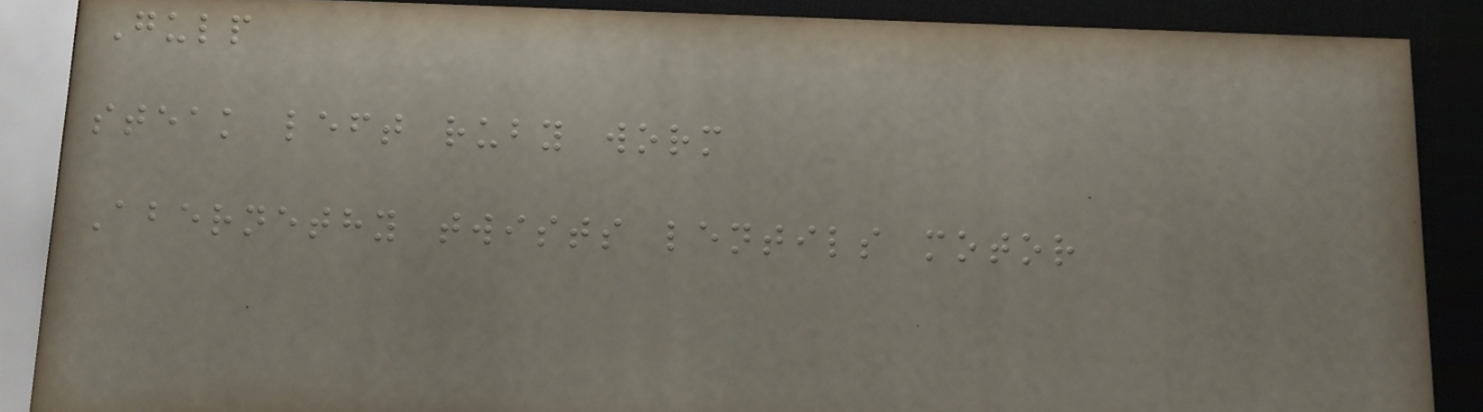Gulp
steak left ruby worm
Abernethy twists lentils motor
